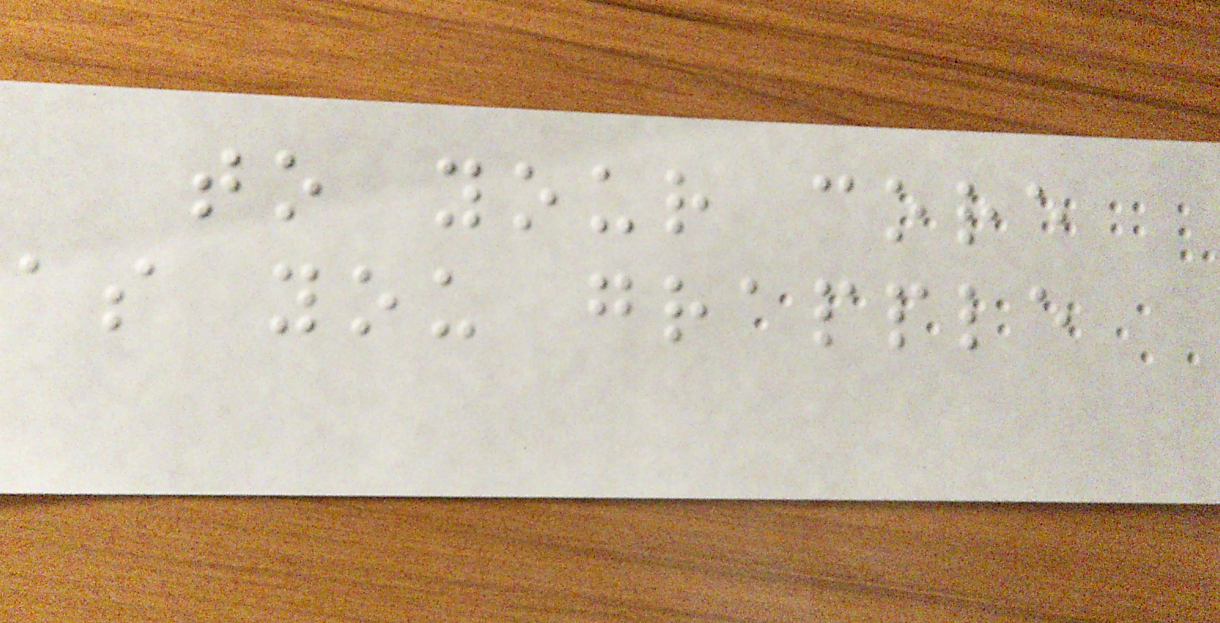to your core
as you grapple
